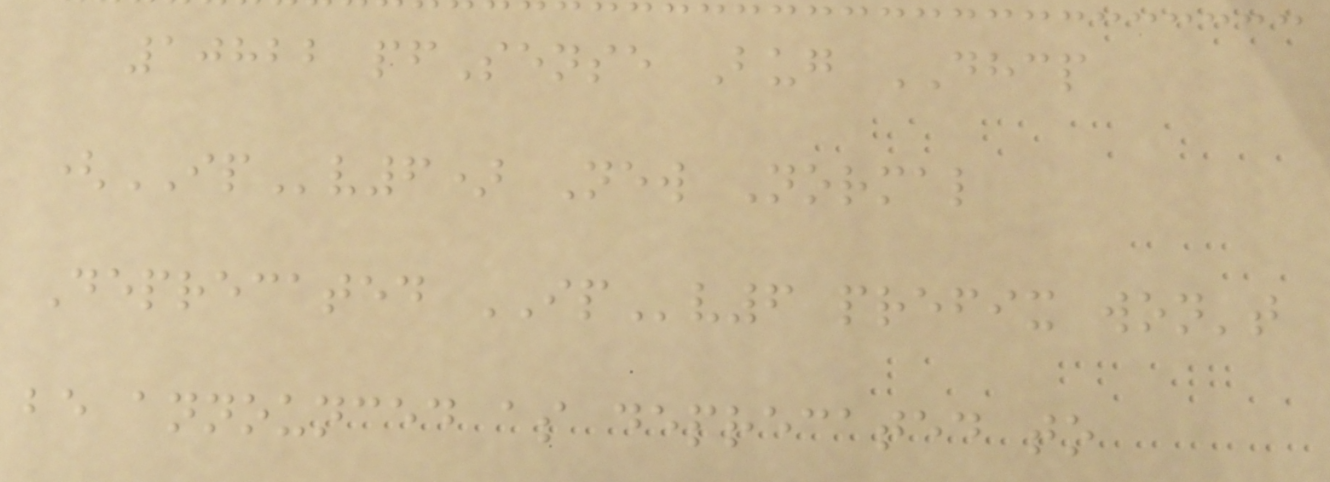10822 pfSense Bug DHCP
(IPv6) New Normal
Deprecated IPv6 prefix won't
be announced as deprecated to
